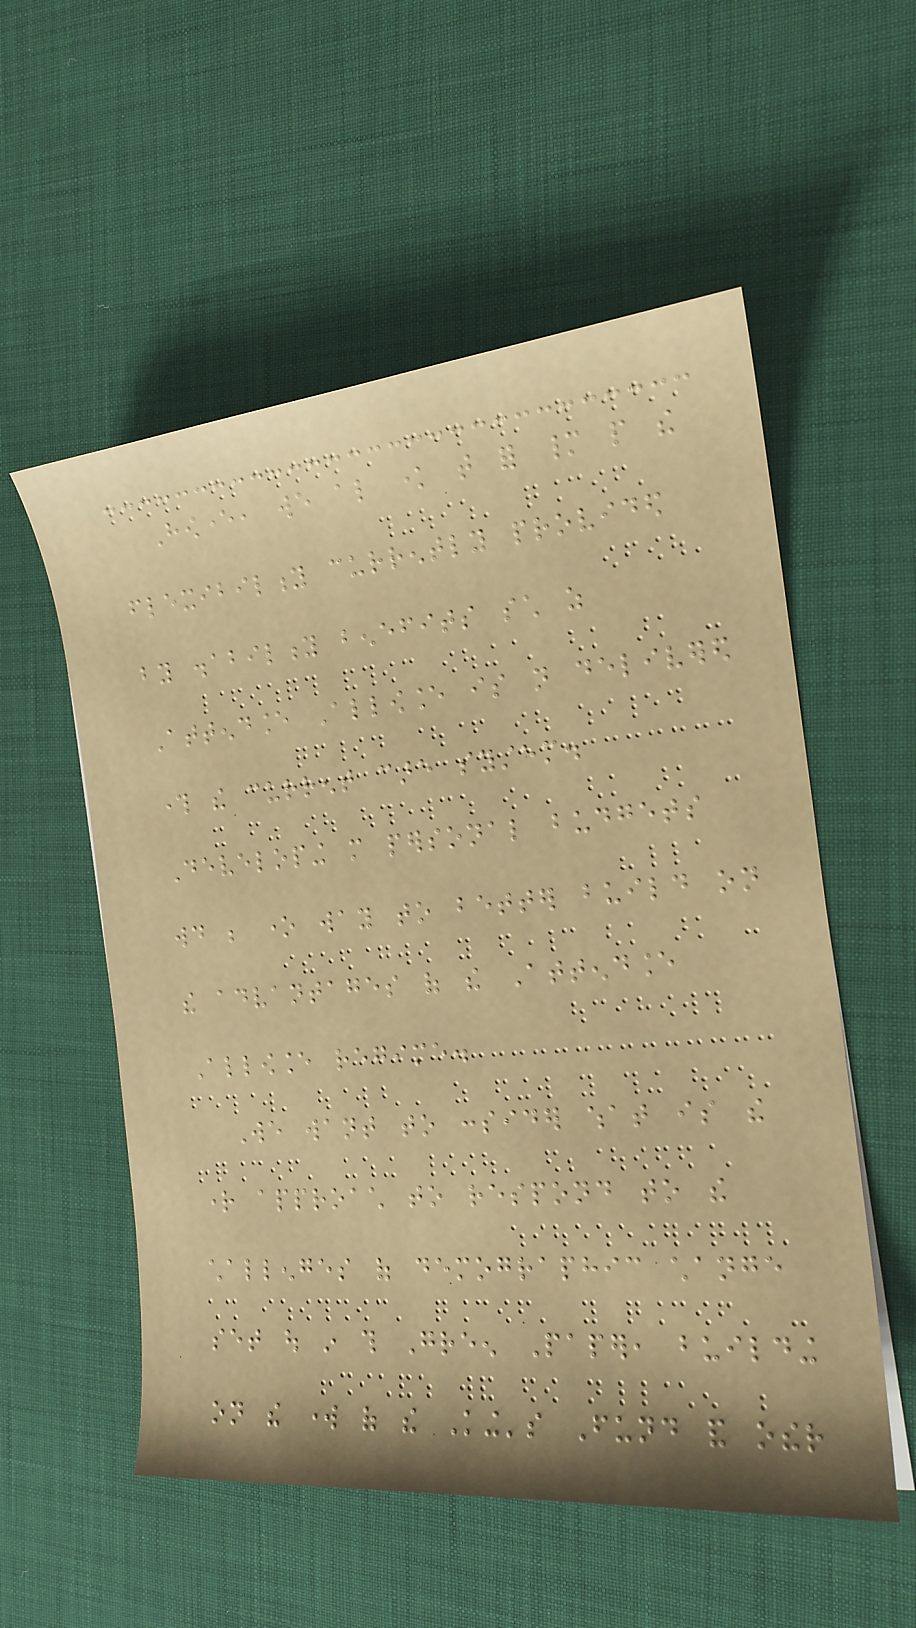However, we also know that for many people the
flexibility currently provided
by disability benefits such as
Attendance Allowance is not delivered
through the current care system.
Developing more personal budgets
would be one way to better build on
the advantages of the Attendance
Allowance regime.
We want to consider what is the
right approach to respond to the
challenges of demographic change
set out in this Green Paper, building
on the work of the King's Fund and other
